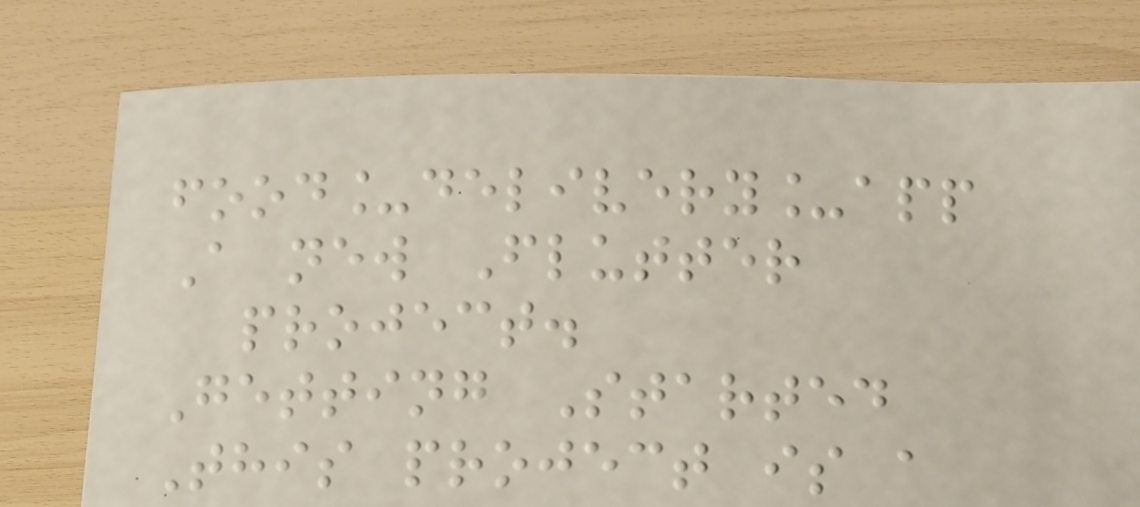food_delivery_app
A new Flutter
project.
Getting Started
This project is a
